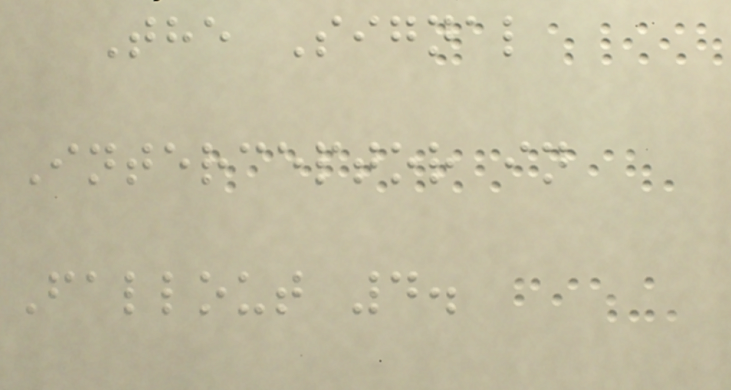The Signal
Interceptor in
Fallout 4.
